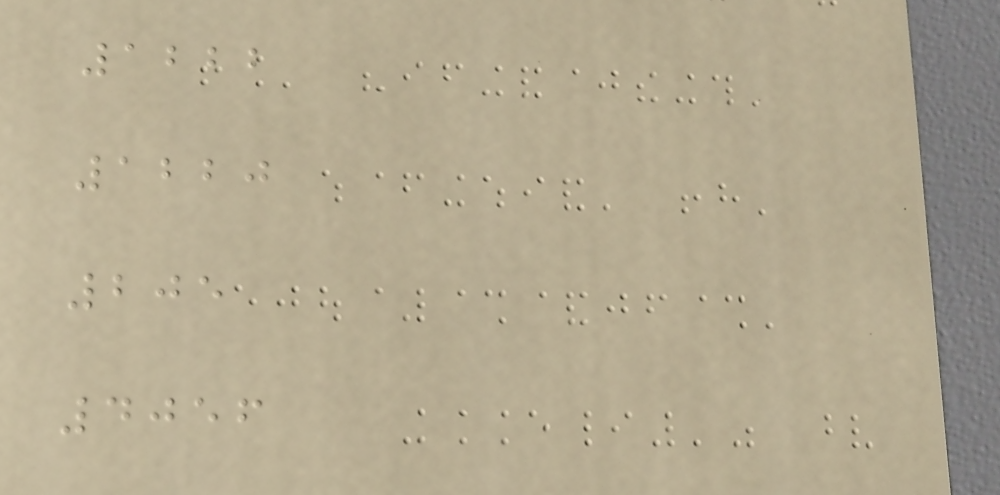1222
1220
205
4056
